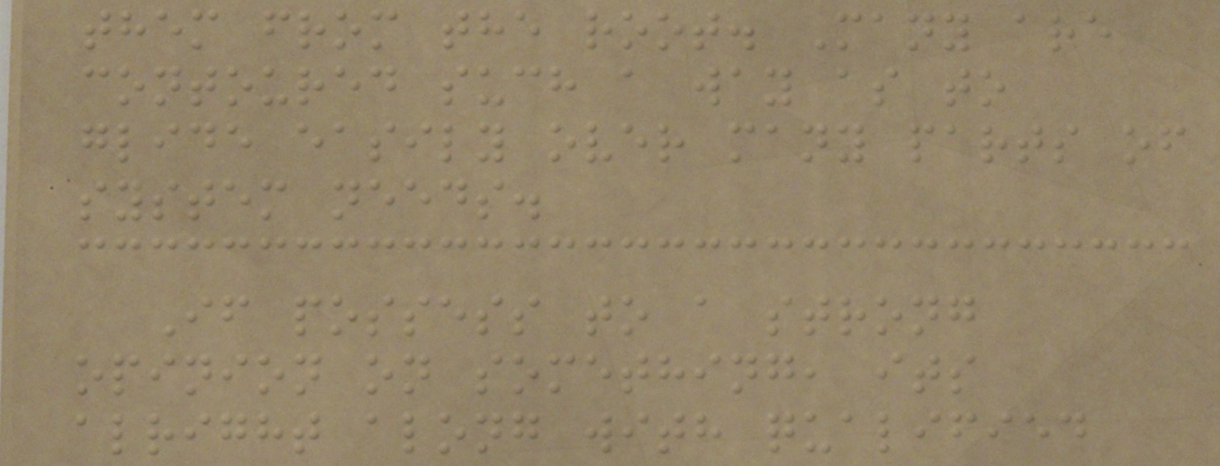them from the root. Many are
contoured such a way as to
glide easily over many parts of
system needs.
If possess to a strong
opinion on something, its
alright along with qualified
